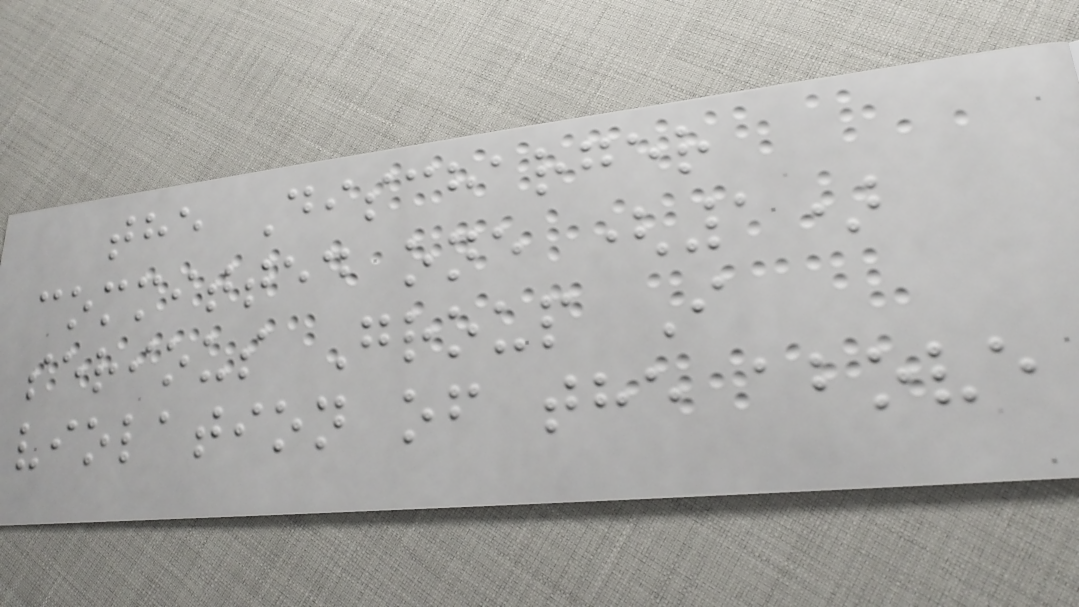the Discharger
committed one (1)
serious Group I
violation of the above
